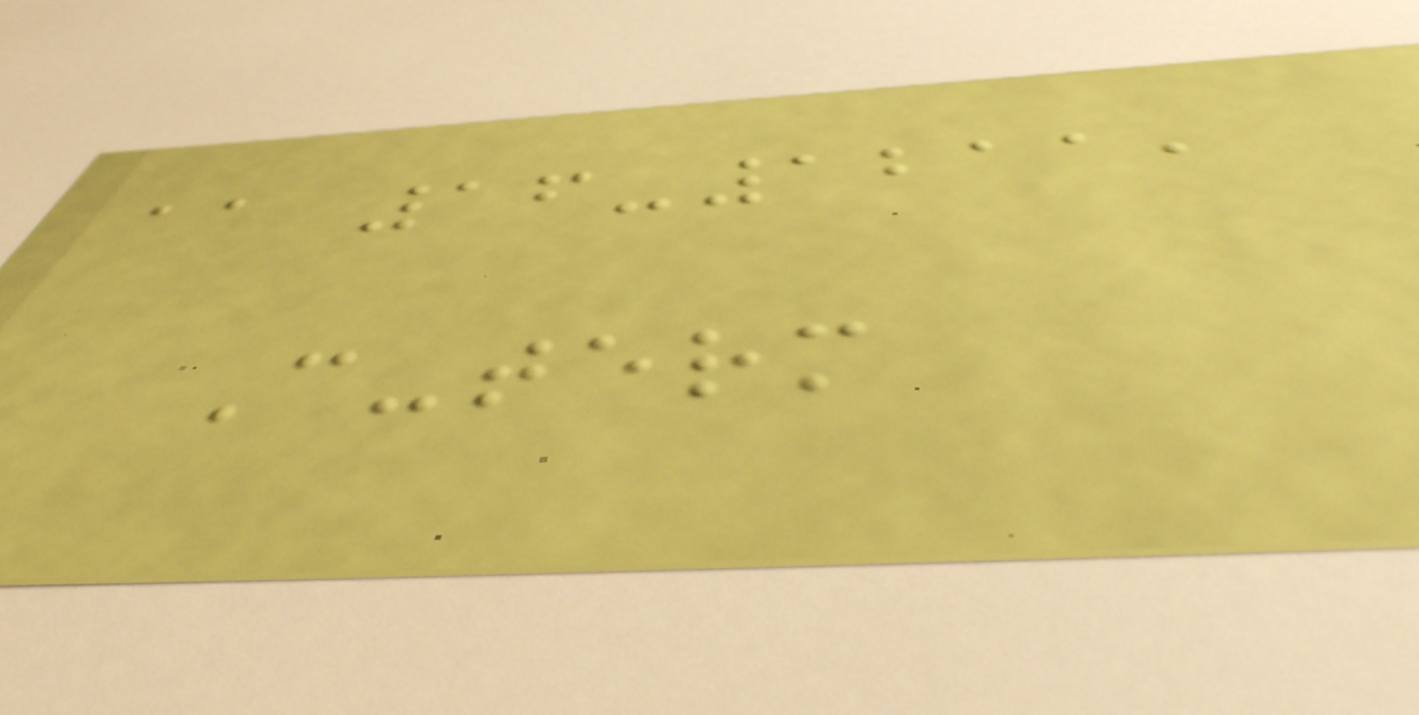aa 16-1211,
C-term
